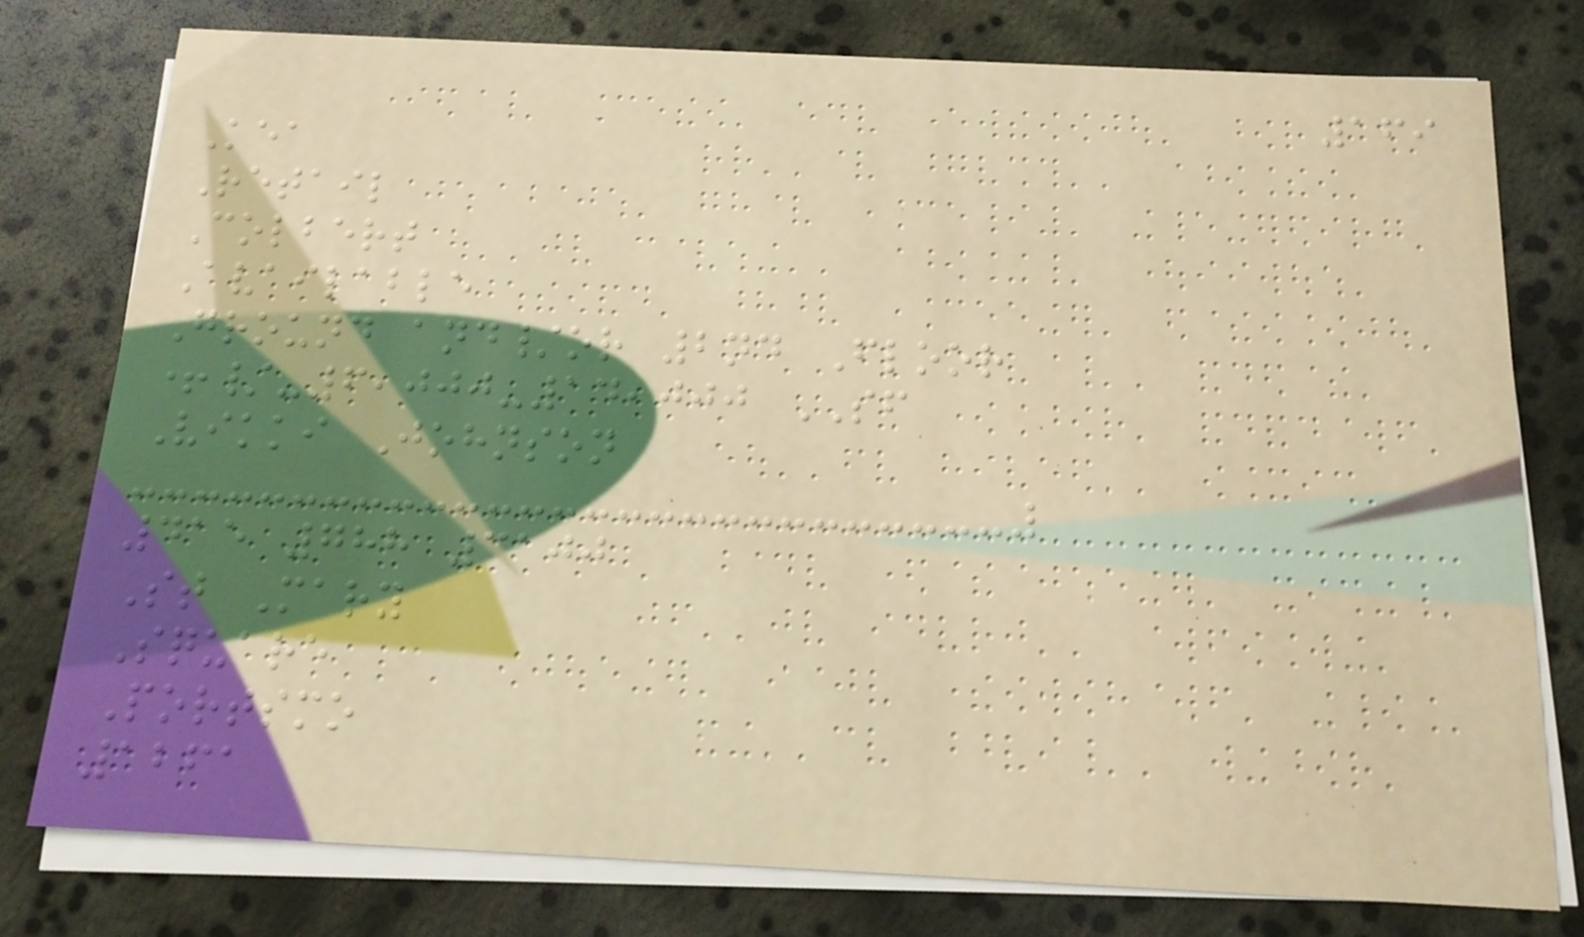169
Kea
Retail
Colbert
Available
Ground and/or 2nd Floor
+/-6,000-14,000 SF
Vikki Johnson
415 788 3100
St Mary
Square
Portsmo
1261
